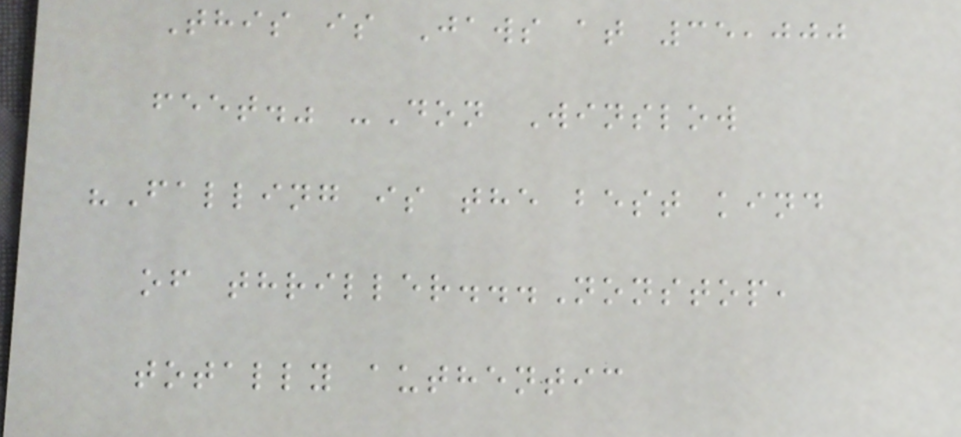This is Jaws at 35,000
feet." -Don Winslow
"Falling is the best kind
of thriller...Nonstop,
totally authentic
